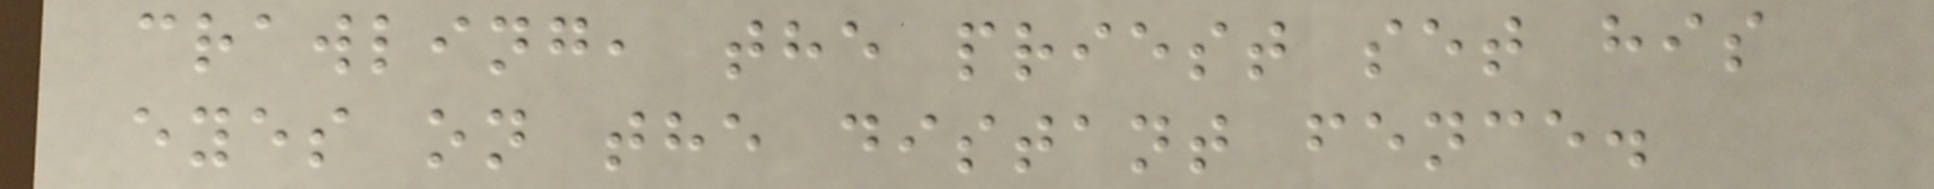crawling, the priest set his
eyes on the distant fence.
